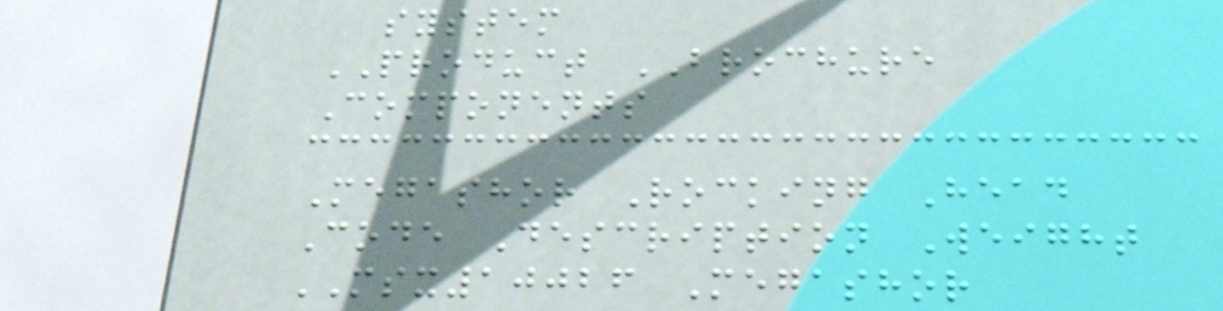system
PRODUCT BROCHURE
Components
Megashor Rocking Head
Code Description Weight
MSX10026 Megashor
